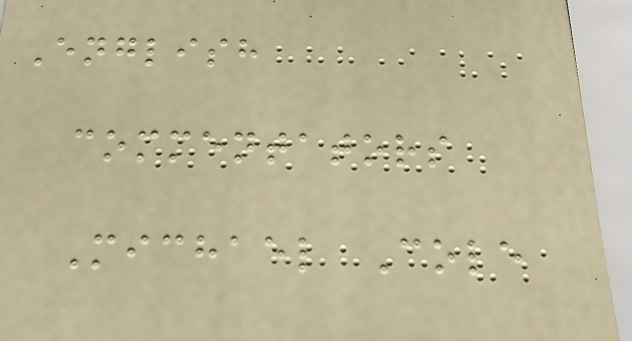English
commentators
Michael Cole
